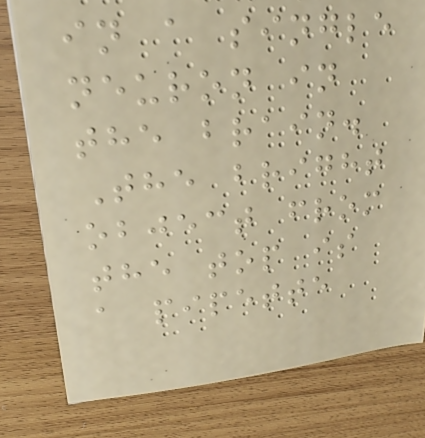in a single
neuron in
the brain.
The bright
object from
the top is
a pipette
